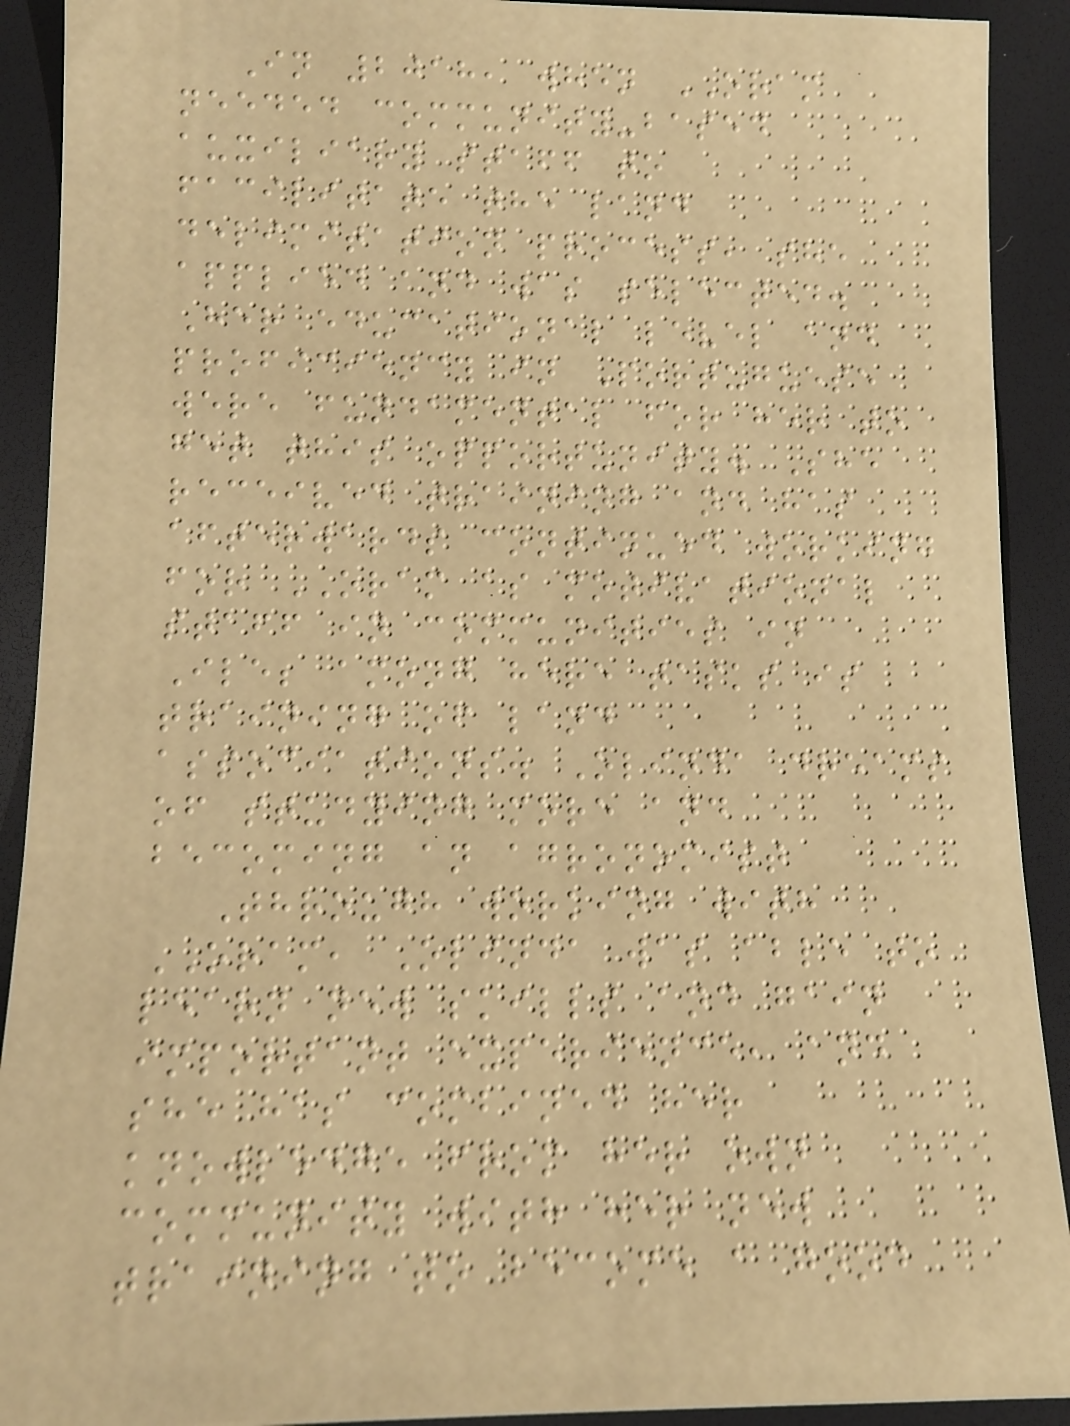In 2018, when ORAM
needed community-based
auxiliary staff to
facilitate the land
delimitation process, she
applied and was selected.
Her educational level and
proficiency in Portuguese
were fundamental for her to
get this opportunity. She
received training and has
afterwards continued working
for ORAM as motivational
staff in communities in
Ile; among here tasks is
training of land
associations. Olinda dreams
of studying more and
becoming an agronomist
Through working with
ORAM, Olinda was able to
learn new skills and gain
important experience, and
she has combined her
knowledge from her own
community with her new
training to become a good
